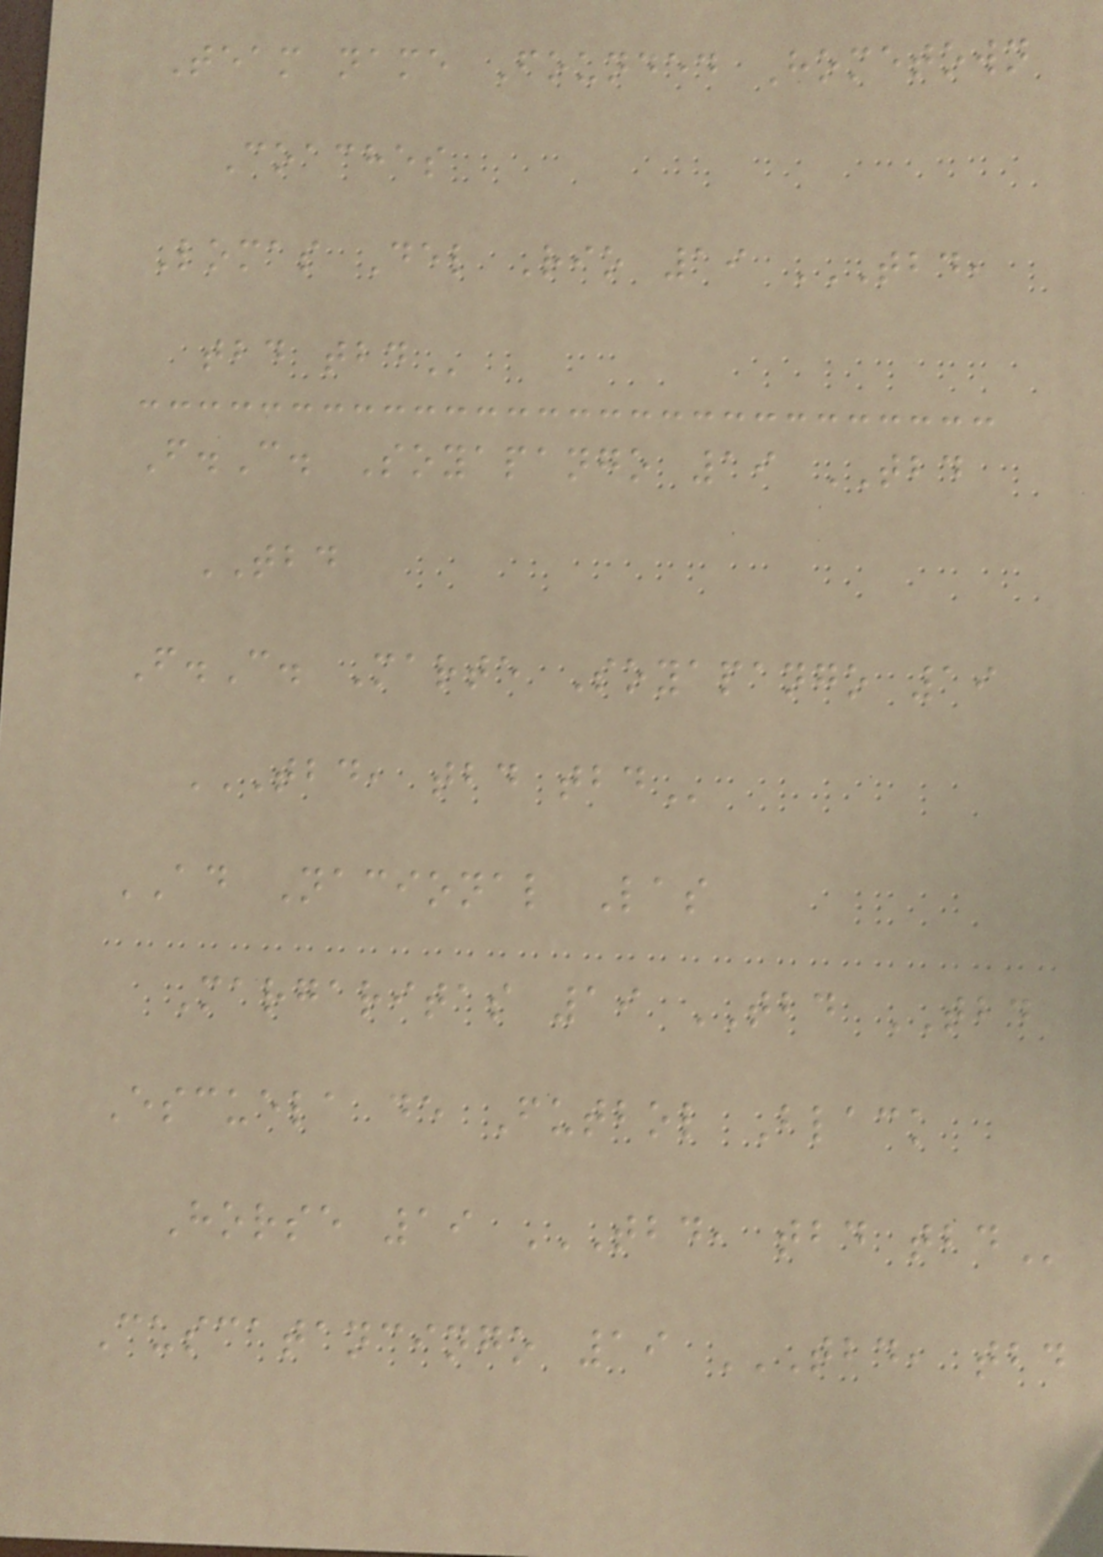Team name Founded Hometown
Coaches
Lomas Del Rio 19 TBD,
TBD TBD
F.C. Soyapango 19 TBD
TBD
F.C. Marte Soyapango 19
TBD, TBD TBD
AD Nacional Las
Margaritas 19 TBD TBD
Escuela de Futbol Black
Horse 19 TBD, TBD TBD
Cuscatancingo 19 TBD, TBD
